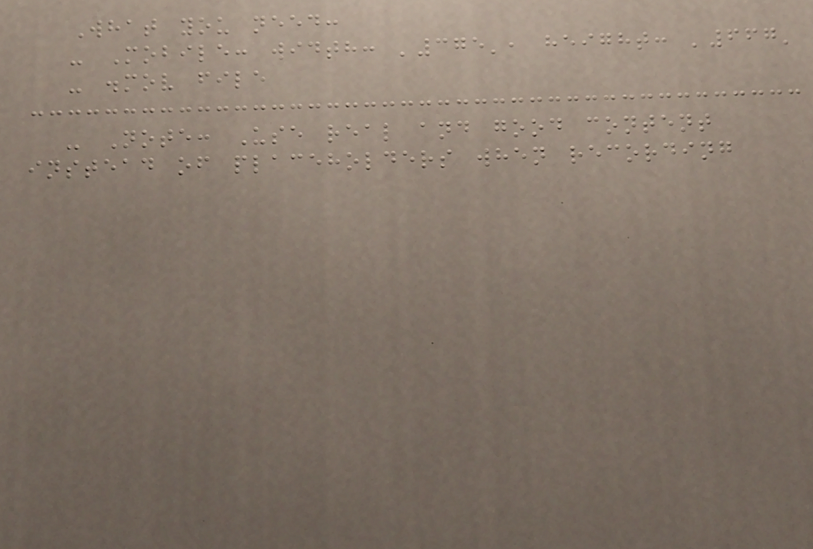What you need:
- Mobile: width: '375', height: '667'
- .mov file
- Note: Use real and good content
instead of placeholders when recording
